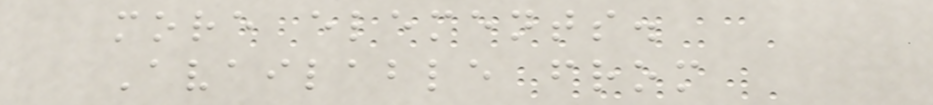more elements.
Available from
